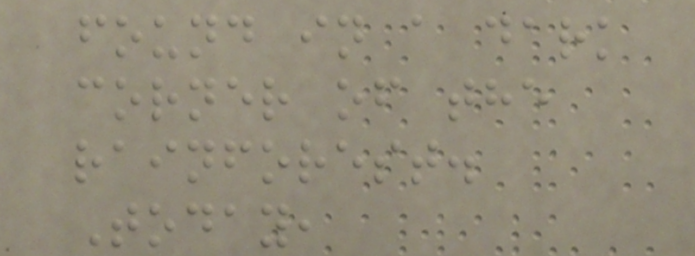found in a dark
corner of the
rainforest.
Today,
